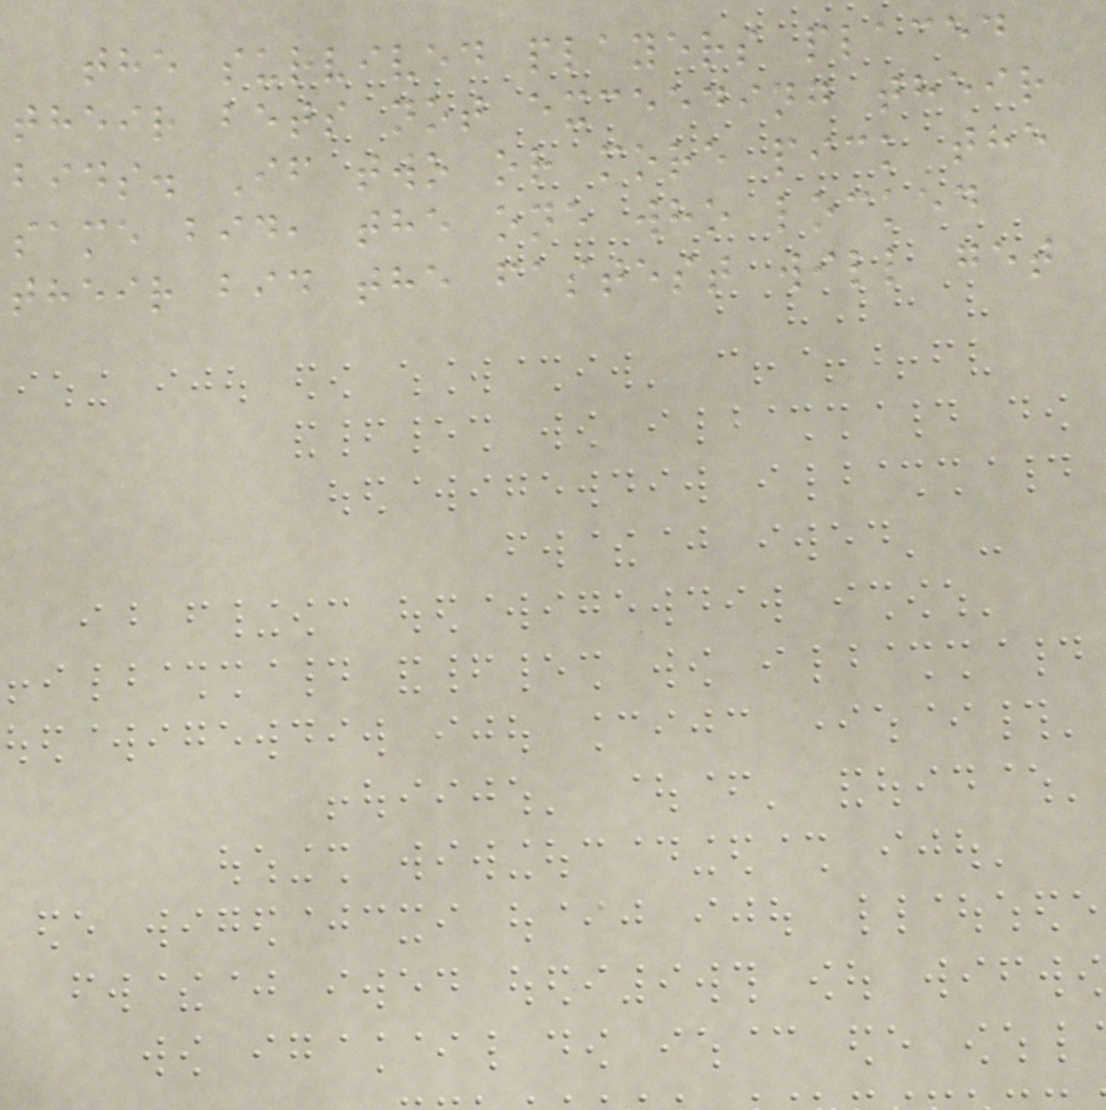the survived players placed
their bets not exceeding their
bids. If two or more pick the
same bid, the one who locked
their bid the fastest will get
